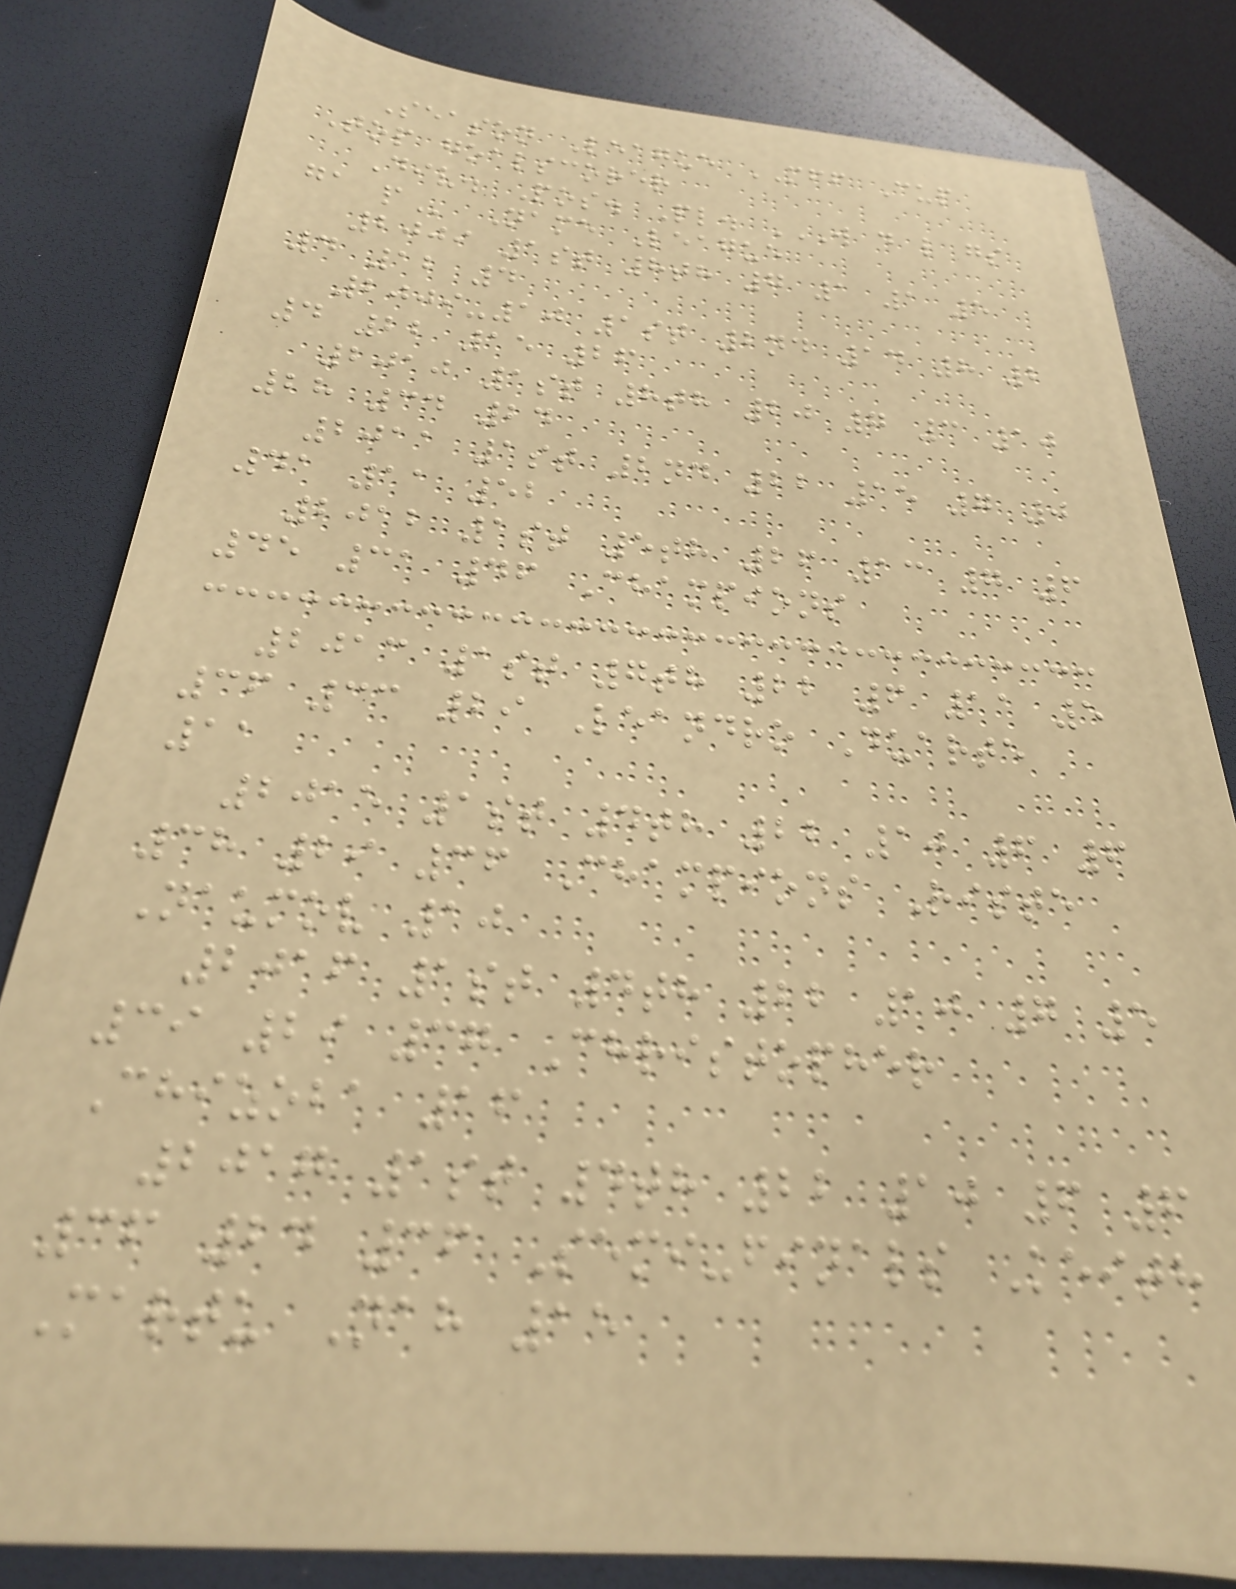Season League MFF Cup
Top goalscorer
Div. Pos. Pl. W D L GS
GA P Name League
2009 1st 8th 7 1 1 5
4 12 4
2009-10 1st 2nd 14 8 2
4 22 15 26
2010 1st 8th 20 7 3 10
28 34 24
2011 1st 2nd 22 15 7 0
41 11 52
2012 1st 5th 26 13 7 6
45 31 46 Champions
2013 1st 7th 22 6 11 5
36 33 29 Leandro Duarte
11
2015 1st 4th 22 10 6 6
38 29 36 Champions Riste
Naumov 10
2016 1st 4th 22 10 7 5
39 29 37 Christopher
Chizoba 16
2017 1st 4th 22 10 6 6
36 24 36 Semi-finals Keith
Martu Nah 15
